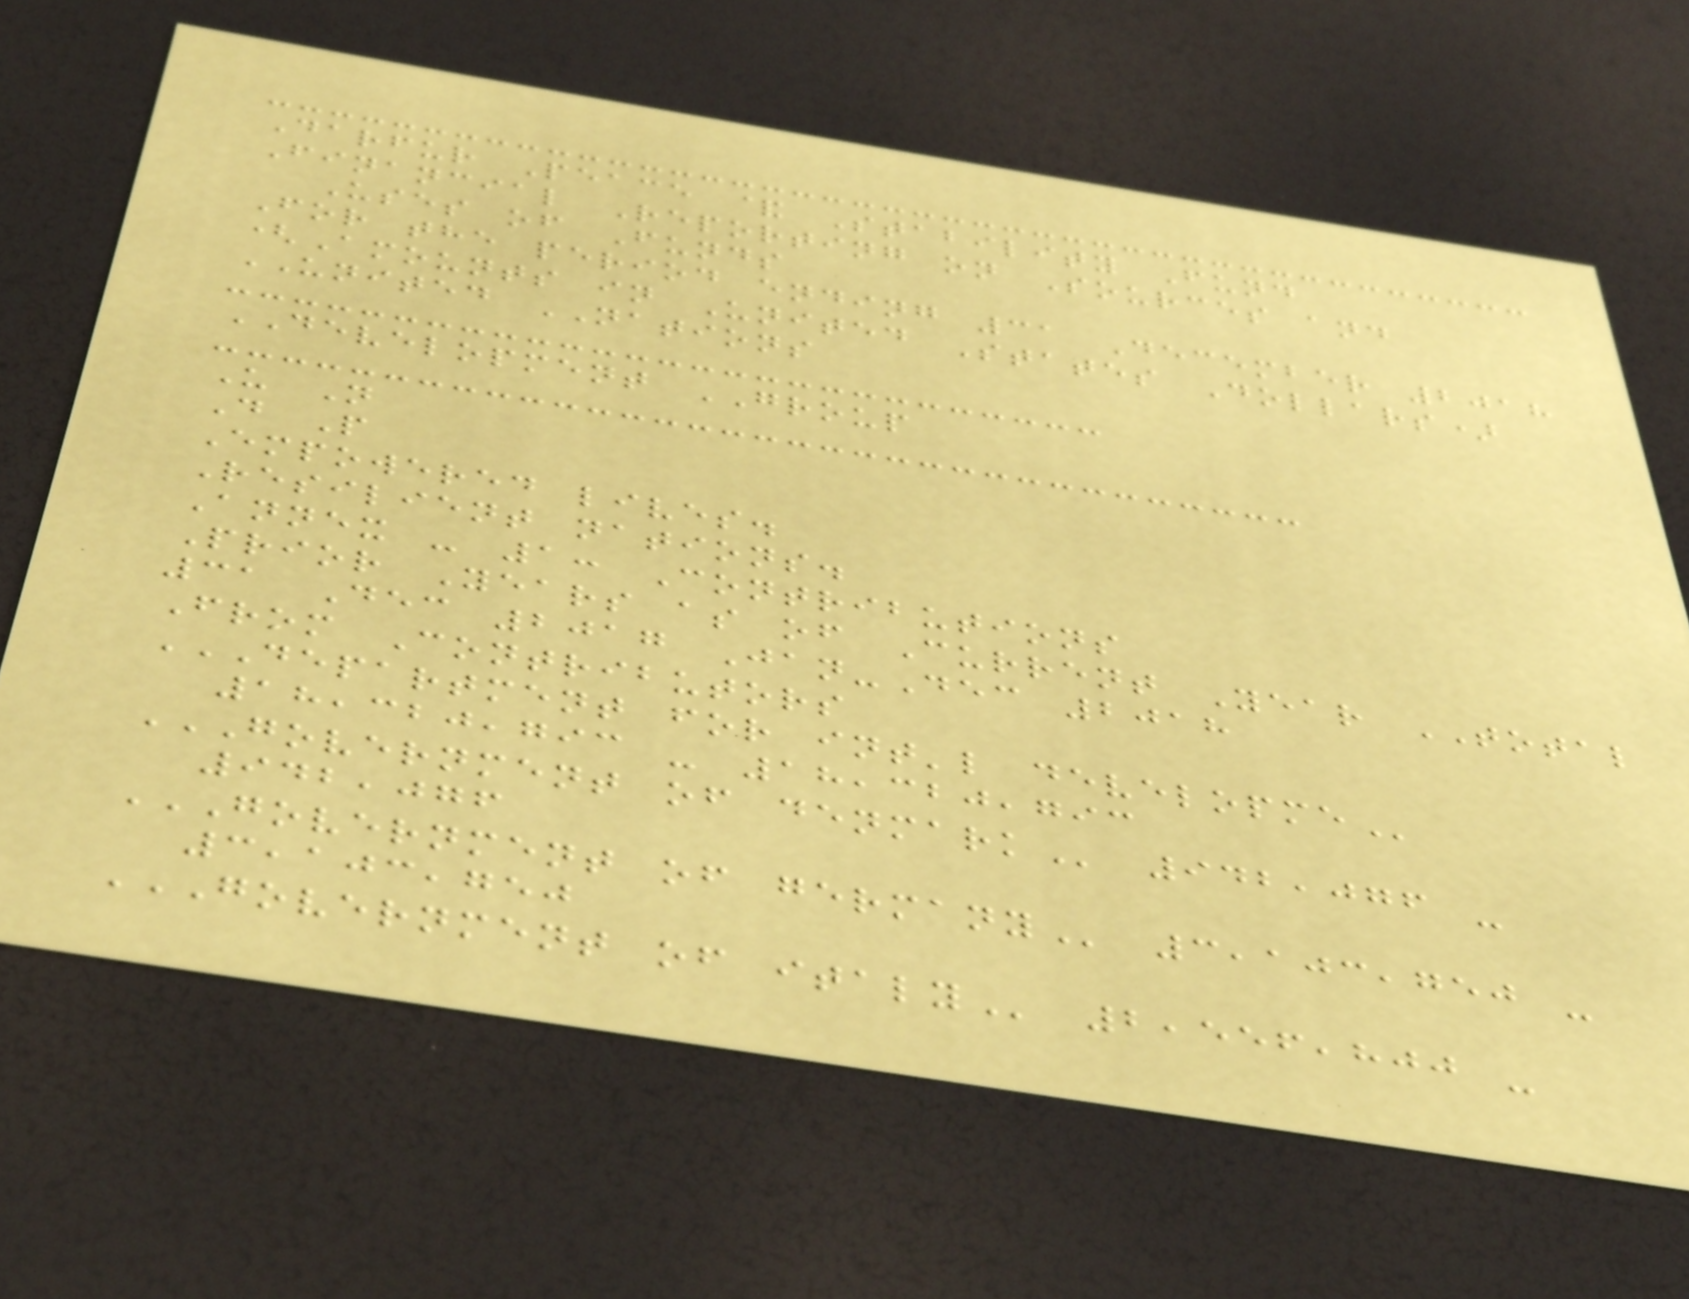Darfur Peace & Stability Fund
Financial Reporting on Sources and
Uses of Funds
For the period ending 31 December 2018
(Amounts in United States Dollars)
UNITED NATIONS
DEVELOPMENT GROUP
U N
D P
Empowered lives.
Resilient nations.
Annex - 1: Contributions
Prior Years as of Current Year TOTAL
31 Dec 2017 Jan-Dec 2018
From Contributors
DEPARTMENT FOR INT'L DEVELOPME
18,320,793 - 18,320,793
GOVERNMENT OF DENMARK 942,076 -
942,076
GOVERNMENT OF GERMANY 3,103,750 -
3,103,750
GOVERNMENT OF ITALY 2,556,800 -
